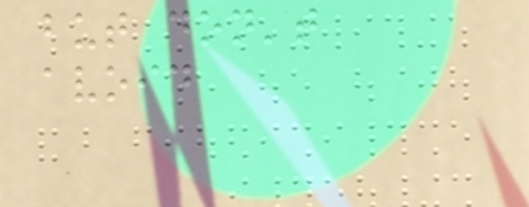but don't
avoid
